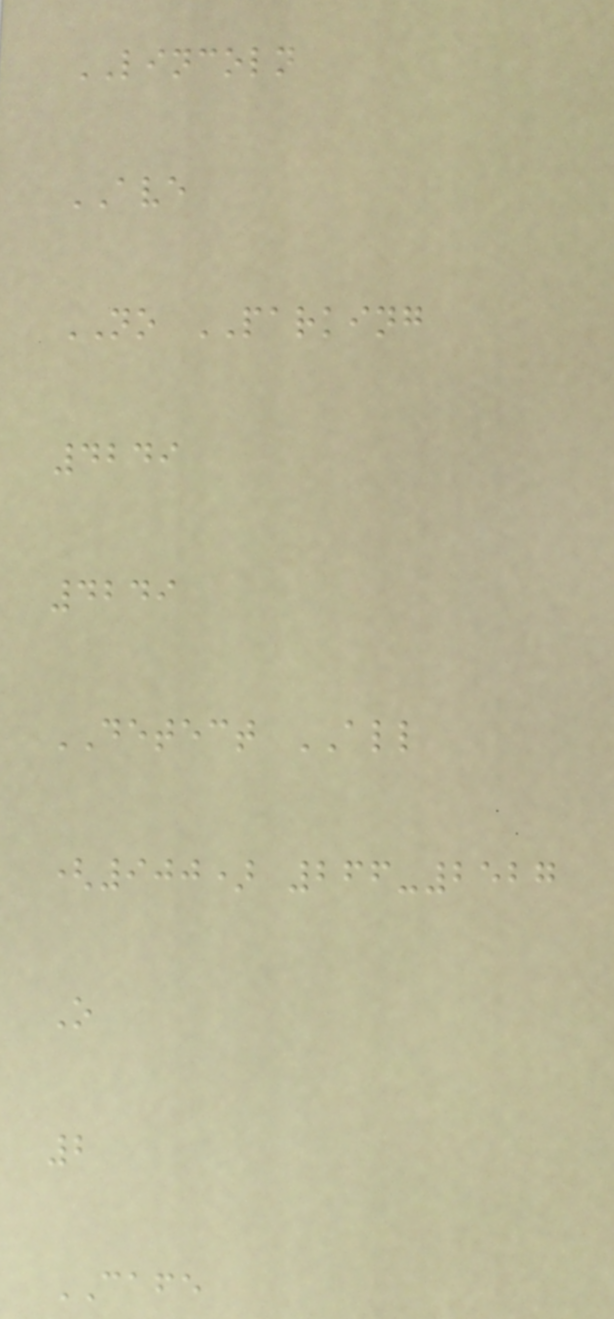LINCOLN
AVE
NO PARKING
4249
4249
DETECT ALL
(900) 266-2527
O
2
CAFE
